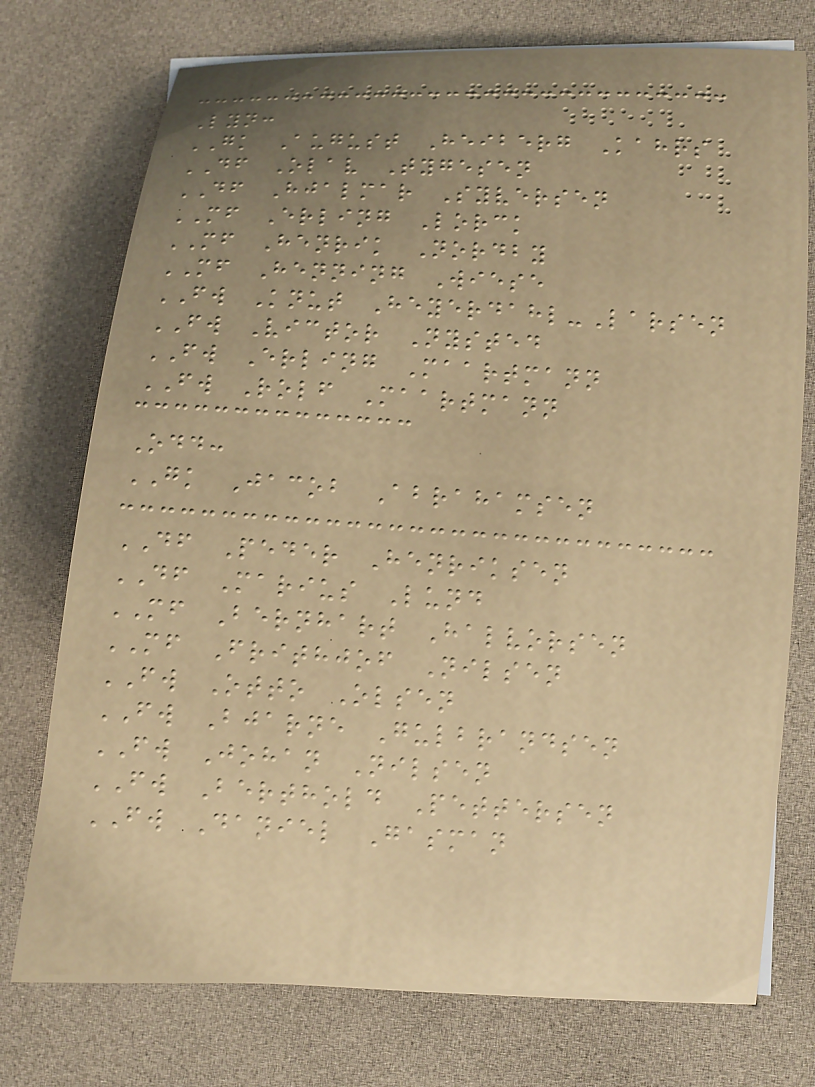Lyn:
GK August Heiberg Kahrs
DF Olav Tygesen
DF Hjalmar Syversen
MF Erling Lorck
MF Henrik Nordby
MF Henning Wiese
FW Knut Heyerdahl-Larsen
FW Victor Nysted
FW Erling Maartmann
FW Rolf Maartmann
Odd:
GK Jacob Abrahamsen
DF Peder Henriksen
DF Marius Lund
MF Bernhart Halvorsen
MF Frithjof Nilsen
FW Otto Olsen
FW Bjarne Gulbrandsen
FW Johan Nilsen
FW Berthold Pettersen
FW Daniel Gasman
